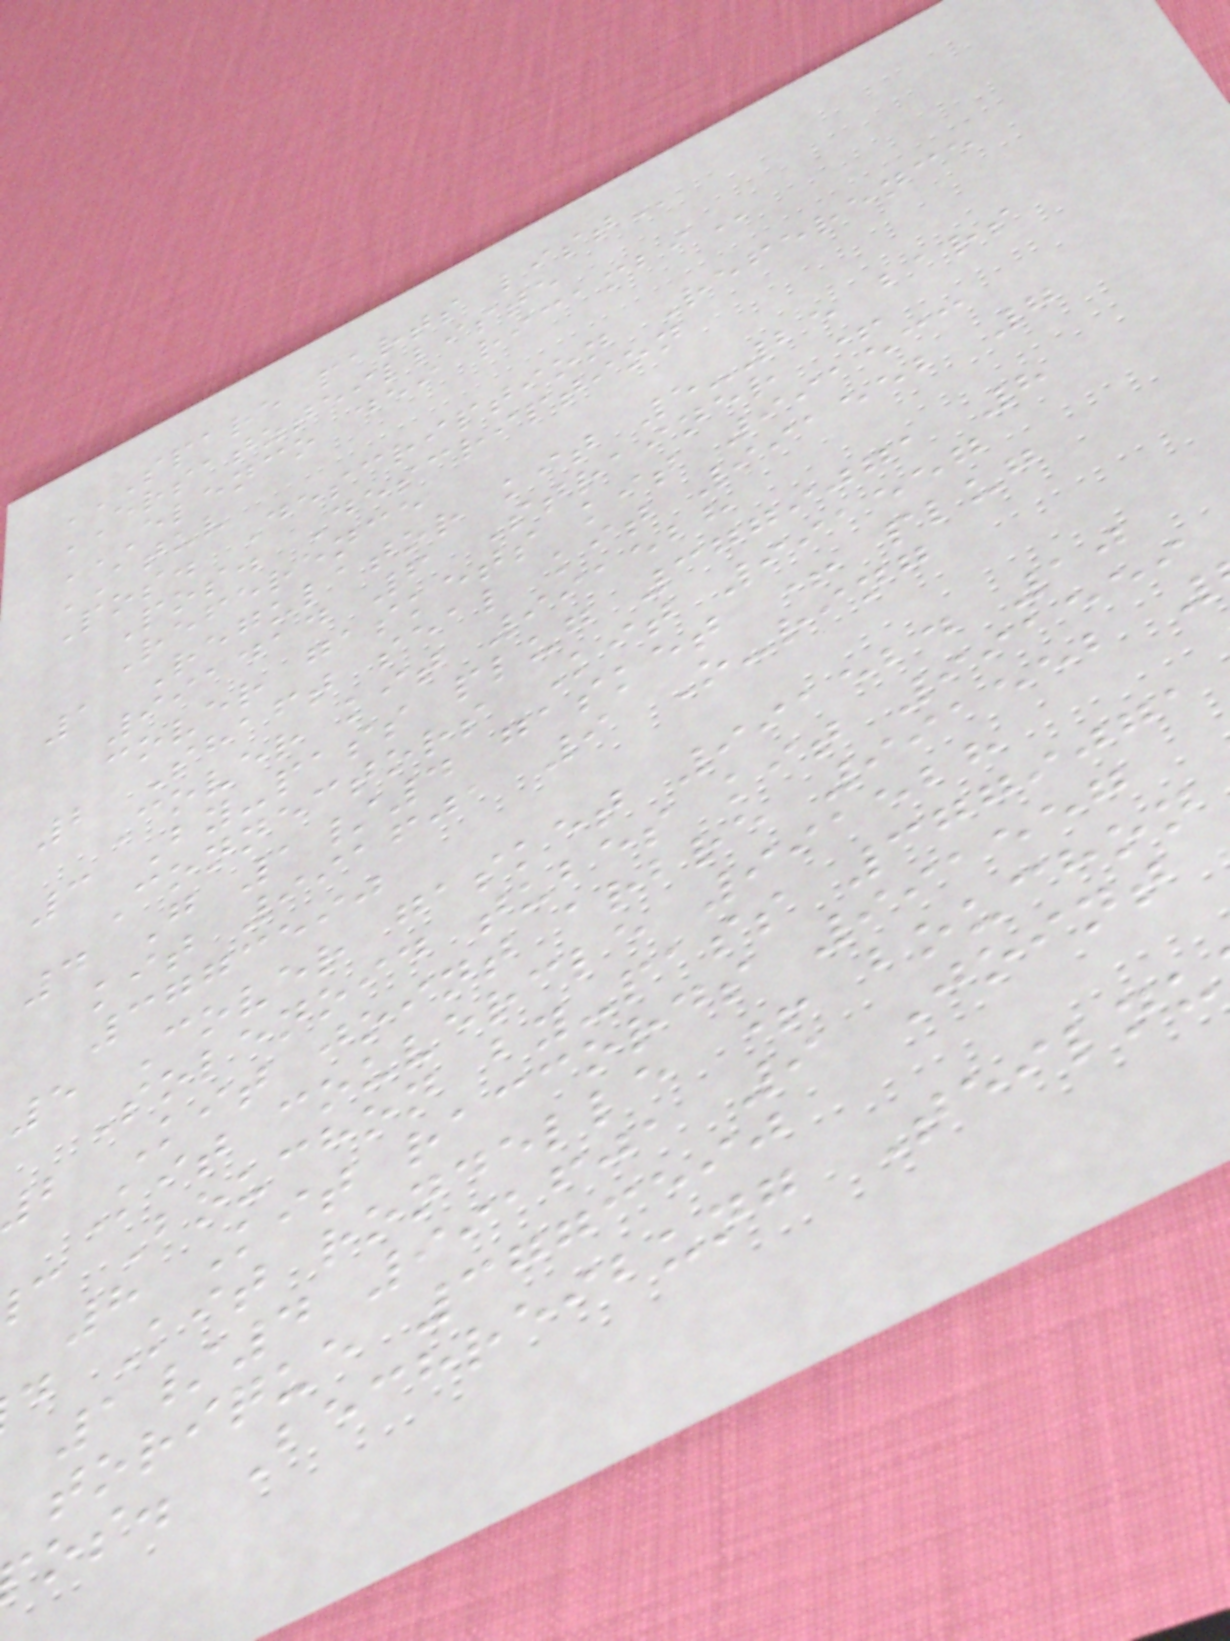SPARE PARTS LIST
ERSATZTEILLISTE
ELENCO DEI RICAMBI
ATUV
Pos. Description Reference
Pos. Description
Reference
1 Regulator kit 5-25 bars
991414 6 Strainer +
cover gaskets kit 991533
2 Shaft seal kit 991552 7
Cover kit 991528
3 By-pass plug 3779071 8
Connectors Kit 991557
4 G 1/4 gasket + plug
kit 991601 9 O-ring
3773590
5 Cover gasket 991524 10
Solenoid tubes kit 991559
b Kit joint arbre 991552
Kit couvercle 991528
c Bouchon by-pass 3779071
8 Kit raccords 991557
d Kit rondelle + bouchon
1/4 991601 9 Joint
torique 3773590
os. Bechreibung Teilnu
